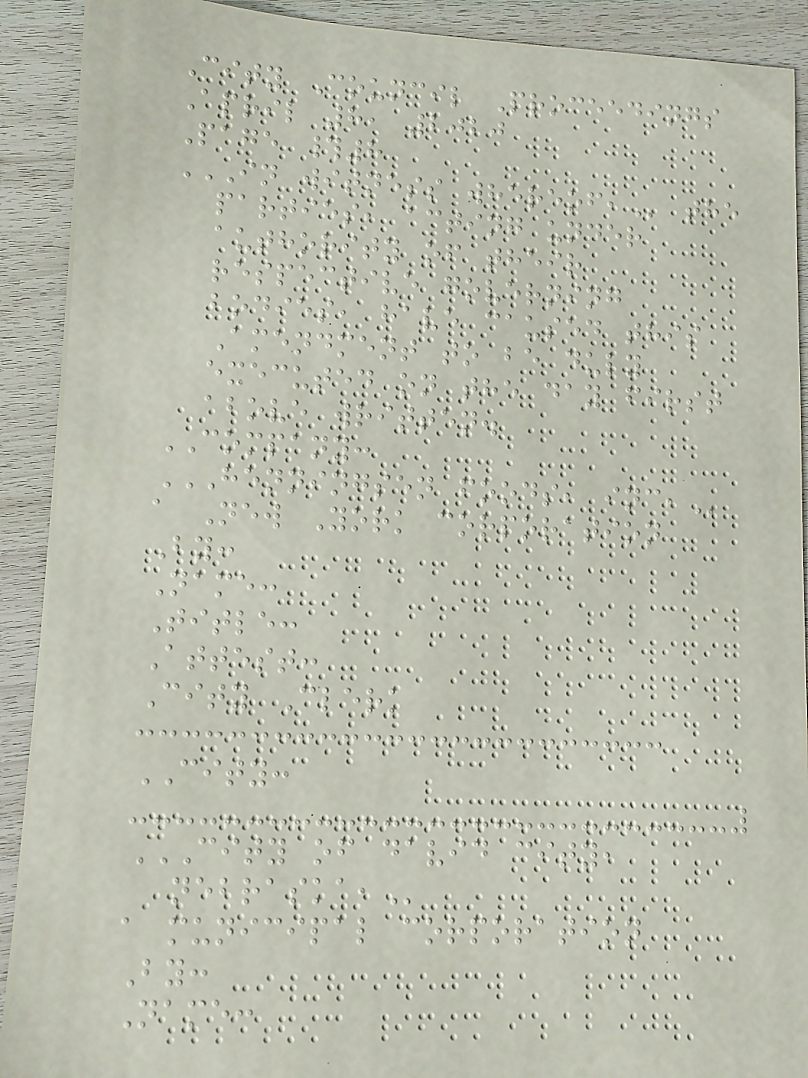City Council Proceedings
April 8, 2020
Page #8
IN WITNESS WHEREOF, the
parties, acting under
authority of their
respective governing
bodies, have caused this
Amendment to be duly
executed on the day first
above written.
COMPANY:
HENNINGSEN FOODS, INC,
a New York corporation
By:
Name:
Title:
Attest:
City Clerk
CITY:
CITY OF DAVID CITY,
NEBRASKA,
a municipal corporation
By:
Name:
